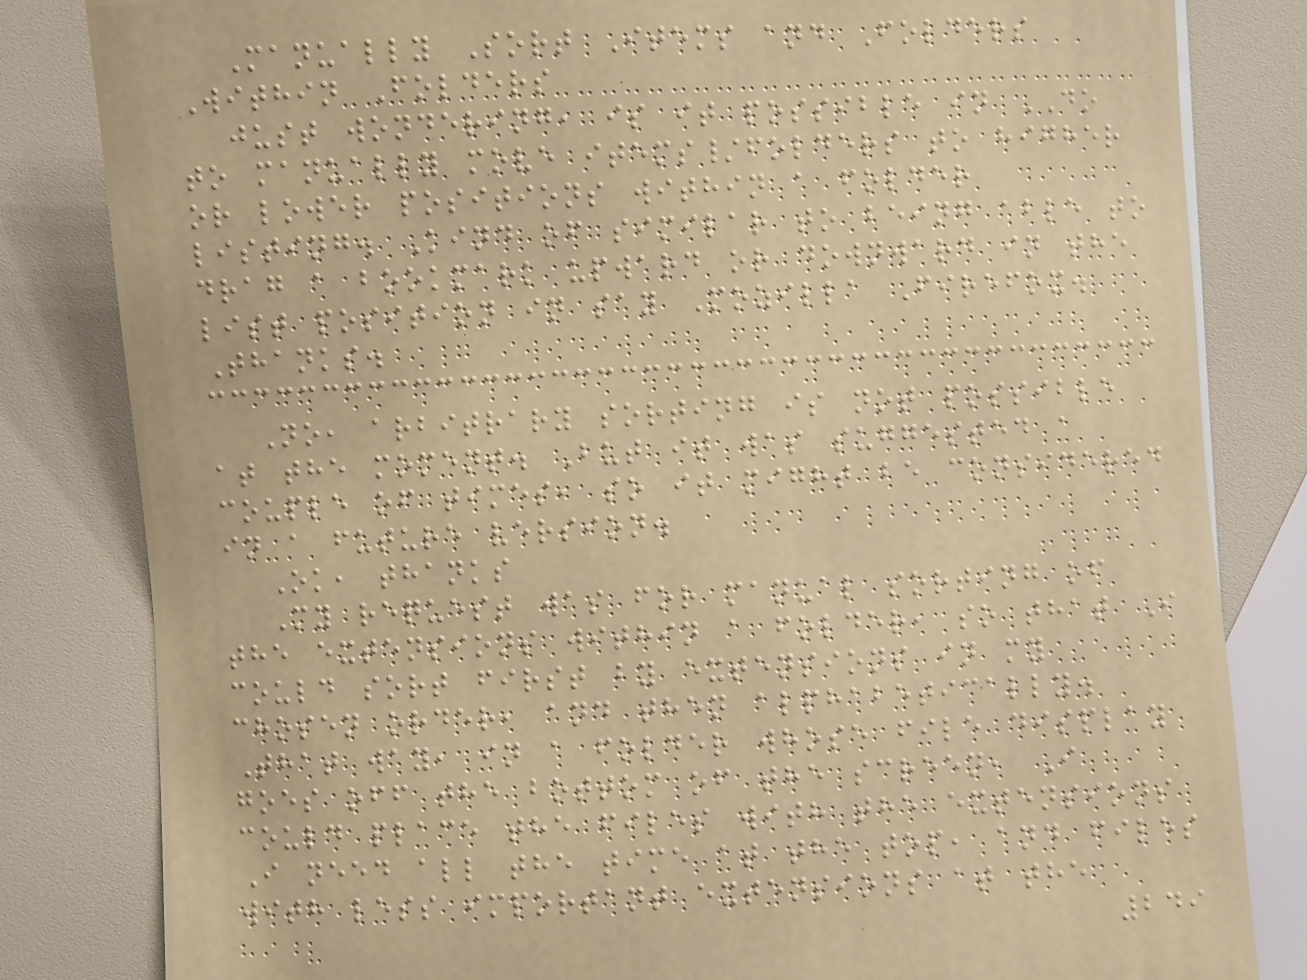Manually Sort Items and Folders
Within Folders
just wondering, is it possible in DO
to manually move items/folders to higher
or lower positions within a folder
listing. Kind of similar to being able to
drag a bookmark upward or downward in the
list position in say Mozilla Firefox.
Thanks.
No, arbitrary sorting is not possible
at the moment. But it was suggested a
couple of times, so it might be considered
in a future version.
Ok, thanks
My request was for manual sorting of
the extensions within a folder, so that I
could sort first by extensions in my
chosen order, and then alphabetically.
That way, in a folder whose file display
goes off the bottom of the screen, I
could place the files with the extensions
I need all the time at the top, and files
with less important extensions at the
249
